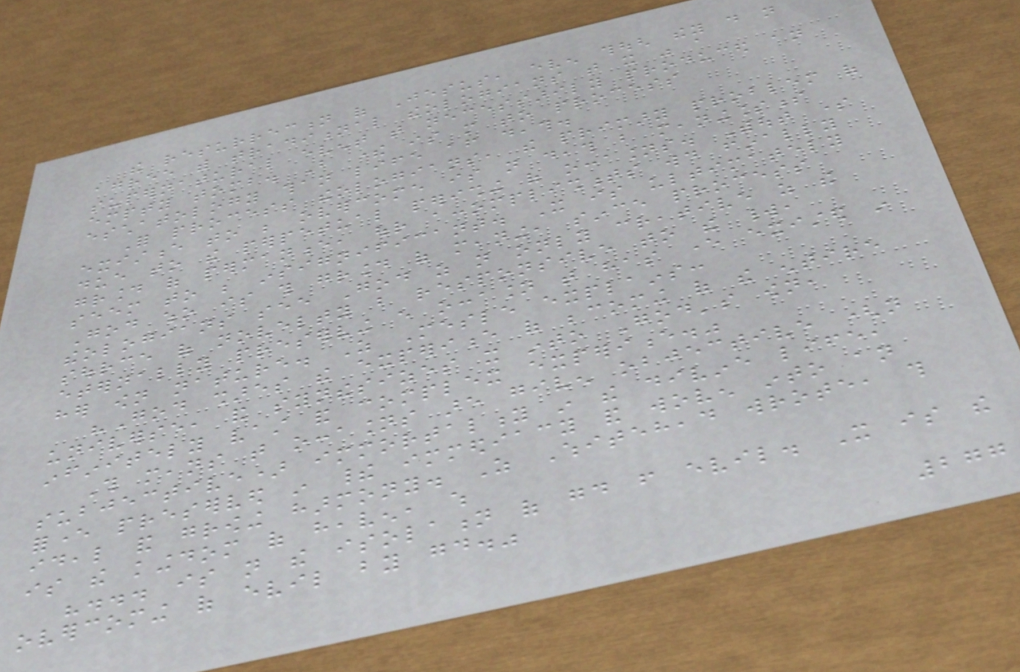the resurrection of Jesus, even though they do not
agree with traditional theologians that it was a
supernatural event that necessarily produced an
empty tomb. But there is more to process
eschatology than life after death.
For process theologians, the primary problem of
existence to be overcome is not death but meaninglessness
due to the perpetual perishing of occasions. Without some
ground of permanence, our accomplishments would finally
seem to be insignificant. It is ultimately
God who is this ground of meaning, since process
theologians see God as not only creative as the
source of novelty but responsive to the world,
eternally preserving every occasion that has ever existed in
her own nature. As Mesle explains:
"God shares the experience of becoming of the entire
universe, and synthesizes it into God's own,
infinitely vast and complex experience."
This means that occasions are given objective (not
subjective) immortality in the divine life,
forever preserved in their immediacy and woven into an
ideal and growing harmony. As Whitehead wrote, this
is the kingdom of heaven, which
"... is not the isolation of good from evil. It is the
overcoming of evil by good."
277
